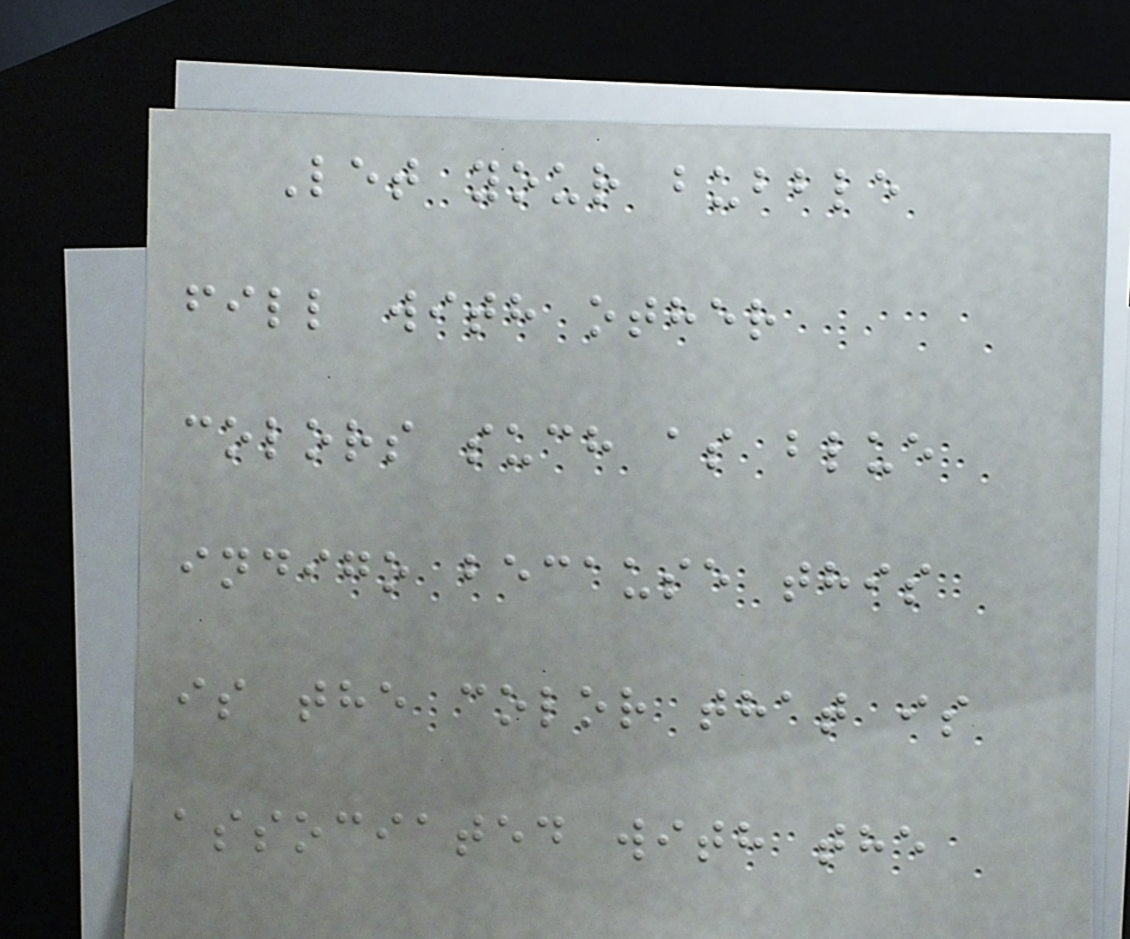Let your bubble
fill with other
colors such as blue
indigo because this
is the color that is
associated with the
